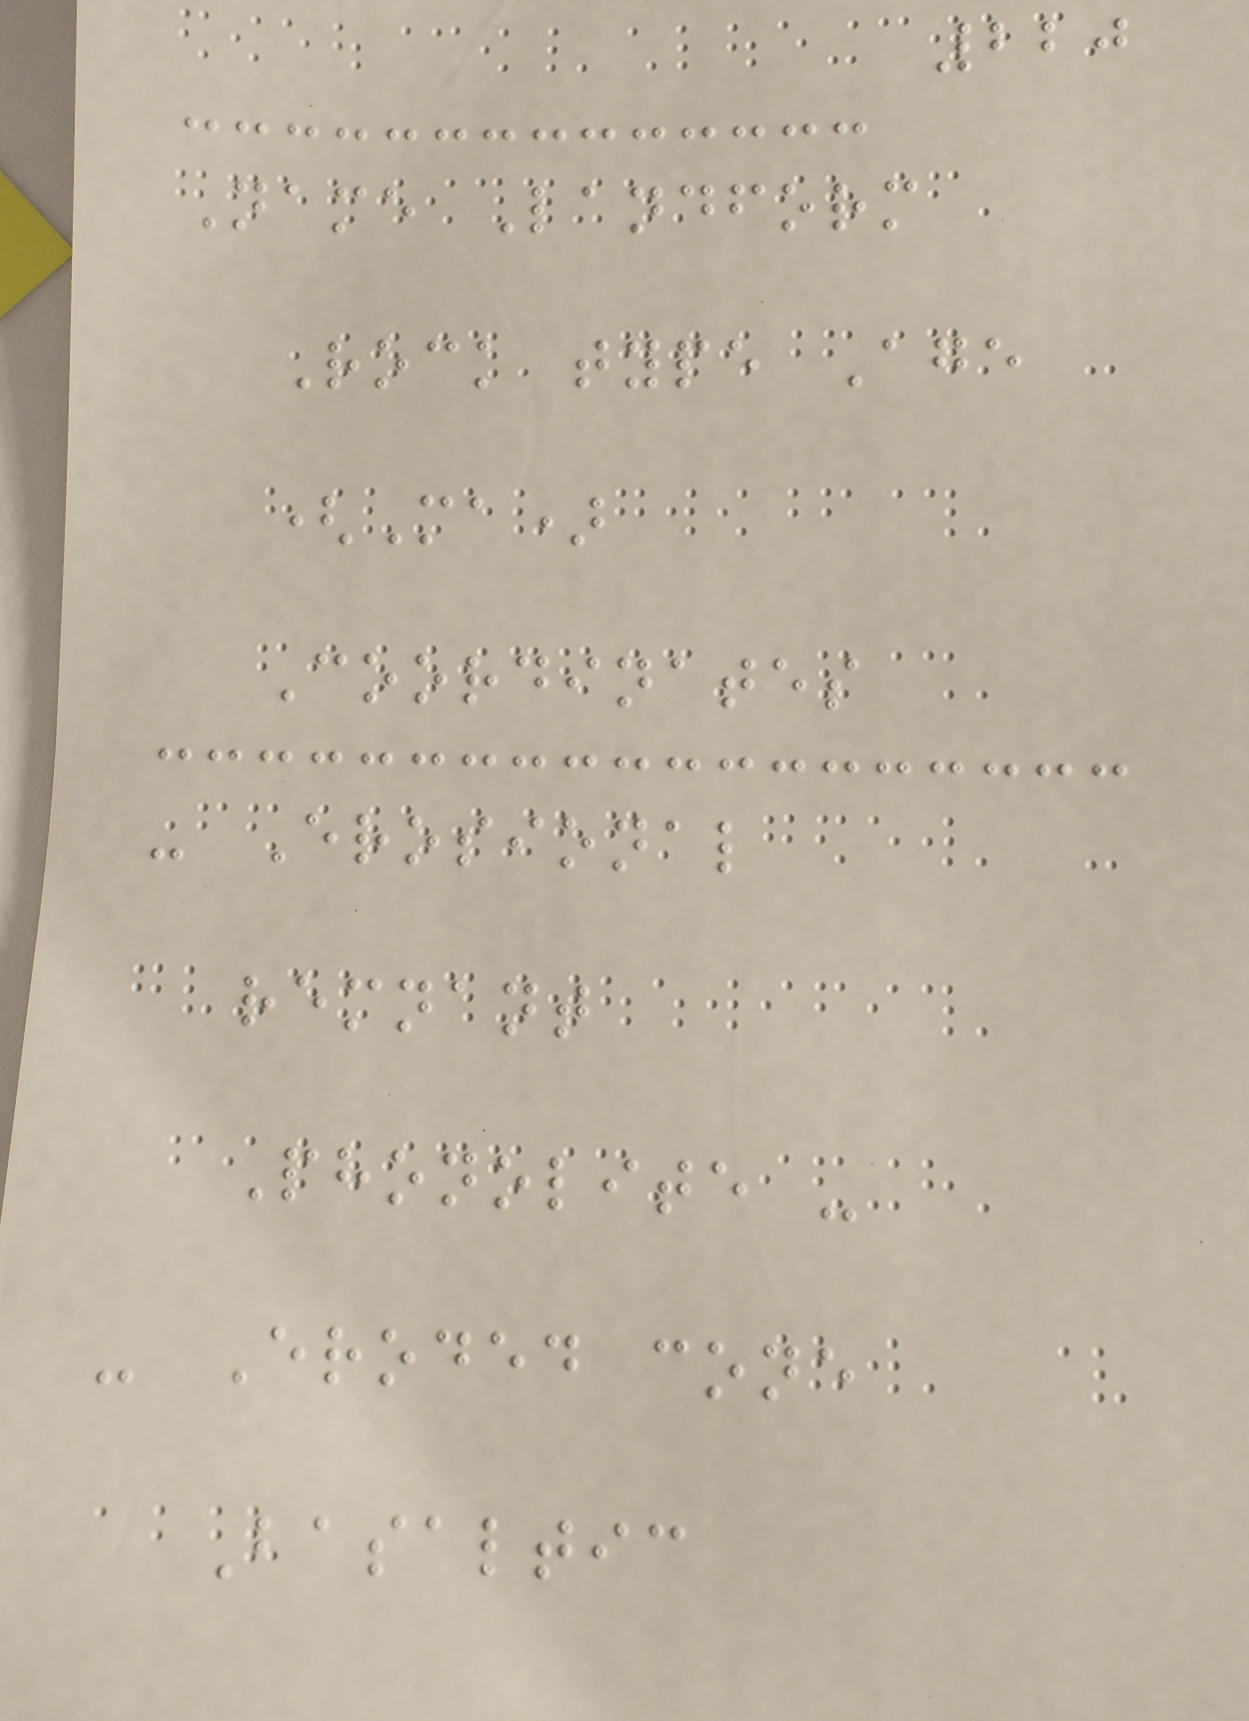220
Name Landform
Rock type Age
(Ma)
Coordinates
- Erosional
remnant
Phonolite -
- Eroded cone
Basaltic
